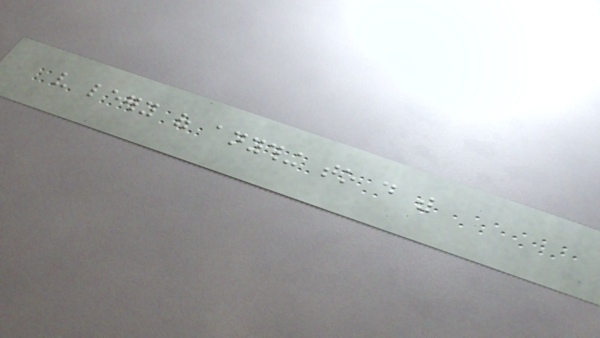very leery of anything to do with
